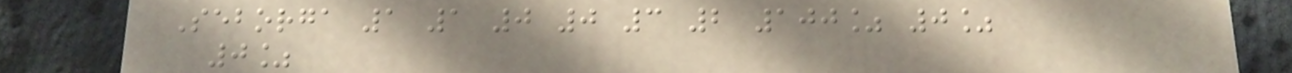Seborga 1 1 0 0 3 2 100% 0%
0%
